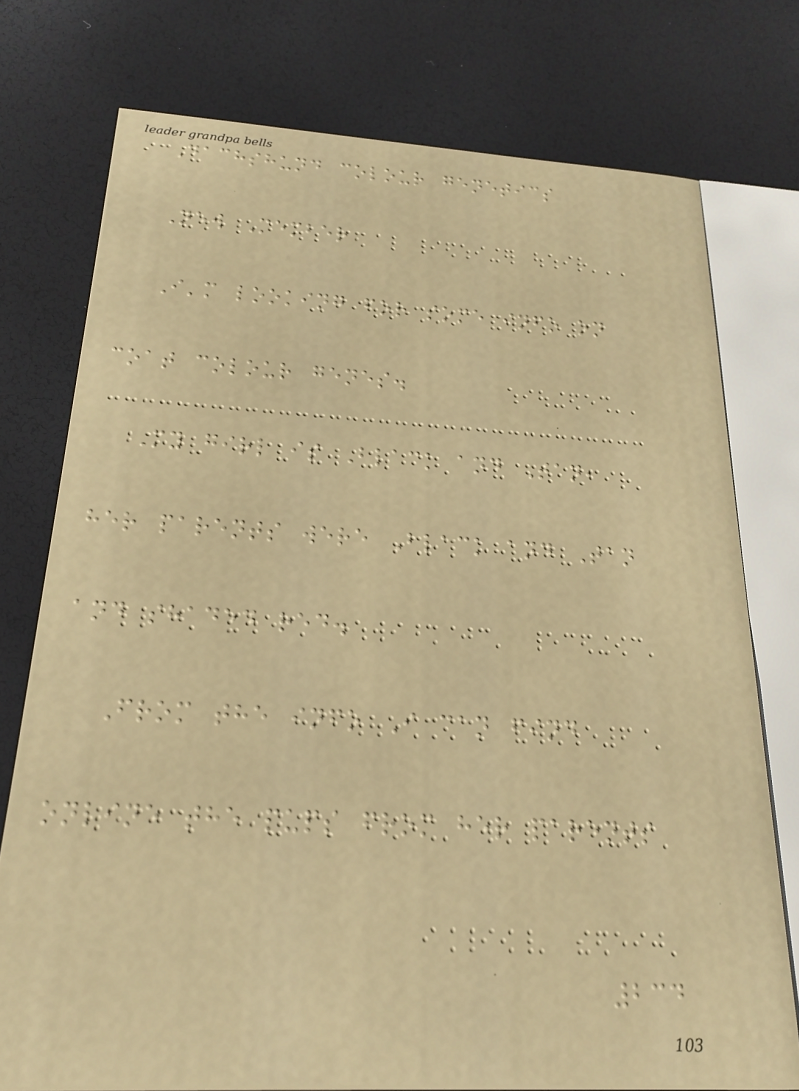Dachshund colour genetics
New Member
I'm looking for some info on
coat colour genes.
My girl is Black and Tan,
her parents were Black and Tan
and shaded red.
From the info I can find
online the pups from her parents
234
